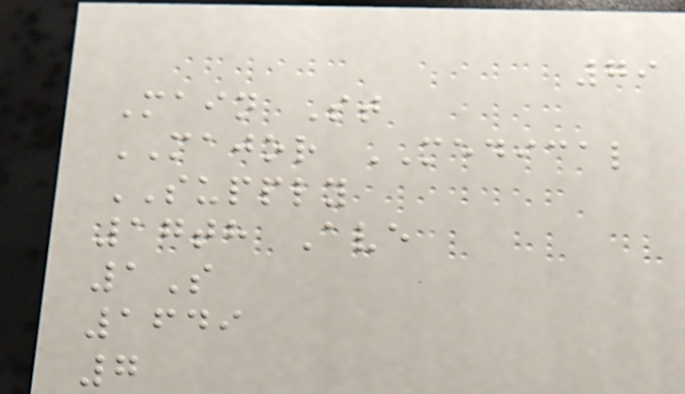79
Main St
MAJOR MEDICAL
SUPPLY
17th Ave
1S
1649
7
